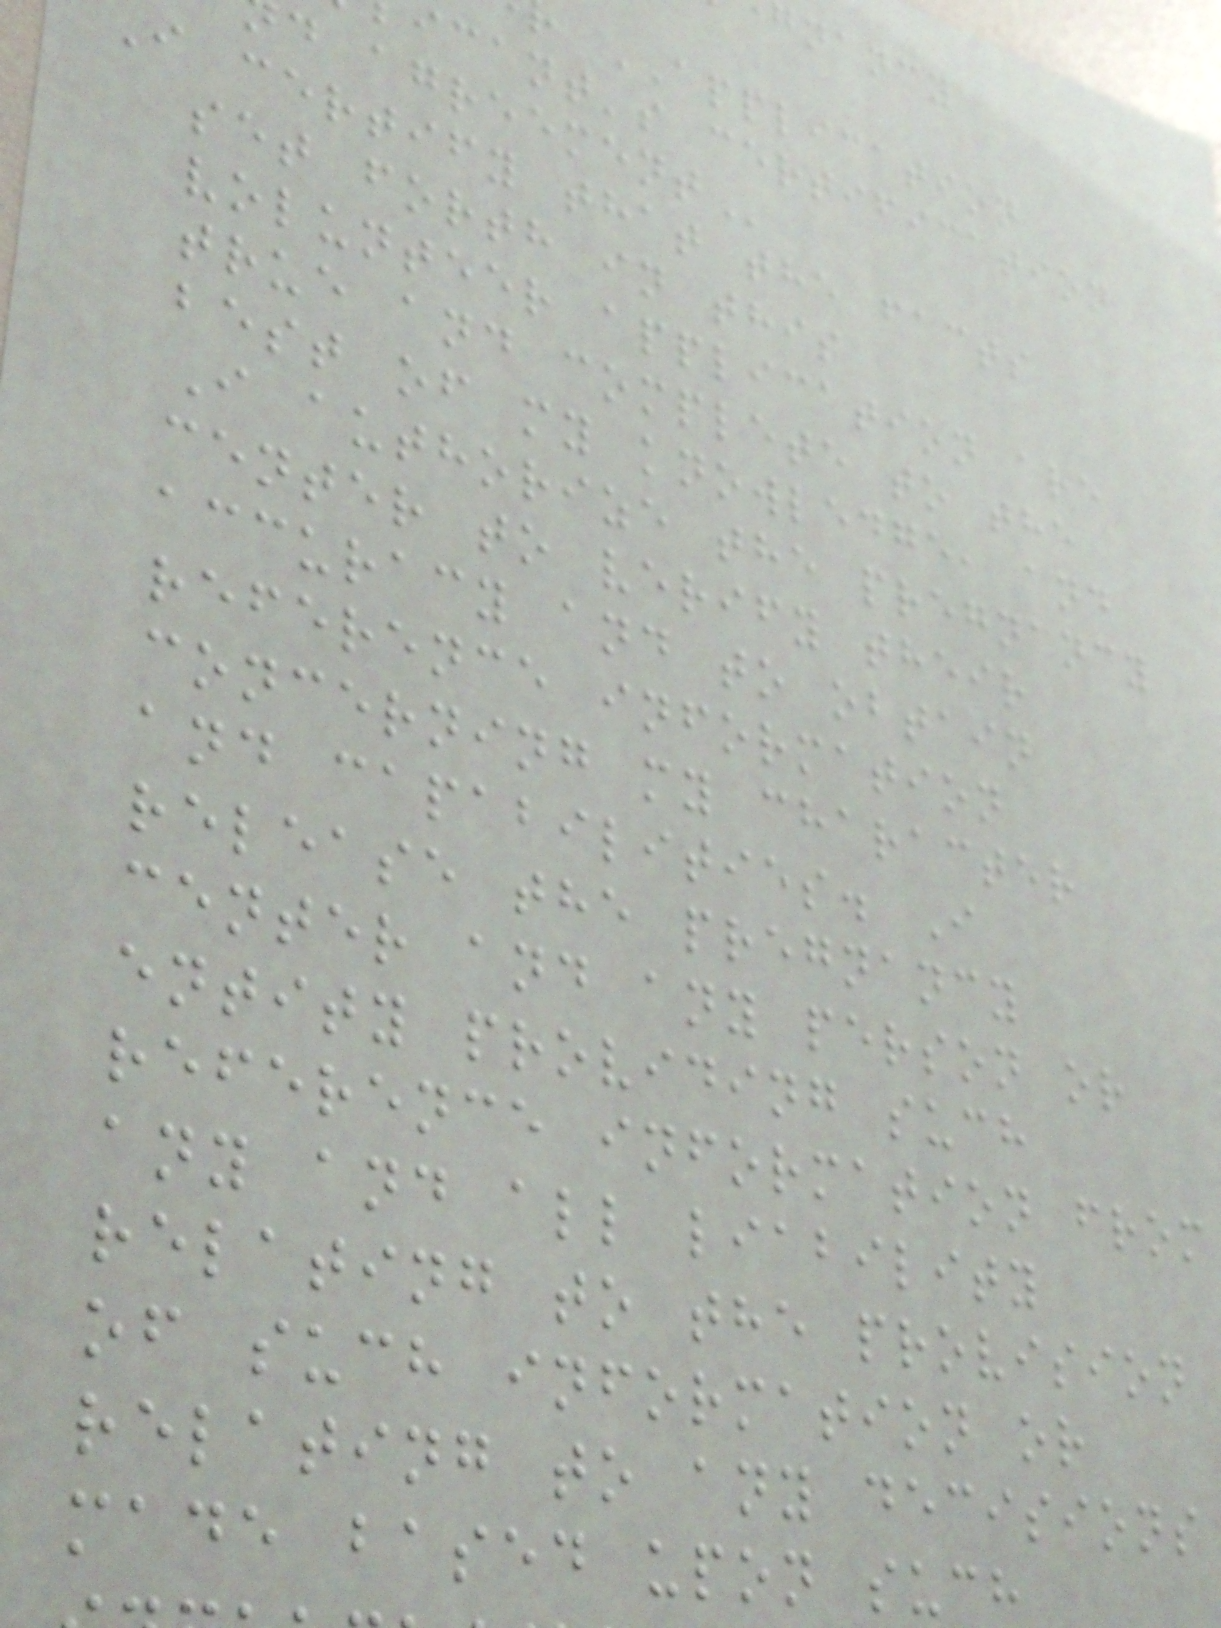gnancy
APPLICATION
icant's certification
i certify that the facts
set forth in this
volunteer application are
true and complete to the
best of my knowledge, and
I authorize the pregnancy
center to verify their
accuracy and to obtain
reference information
concerning my character
and capabilities. I
release the pregnancy
center and any person or
entity providing such
reference information from
any and all liability
relating to the provision
of such information or
relating to any decisions
made based upon such
